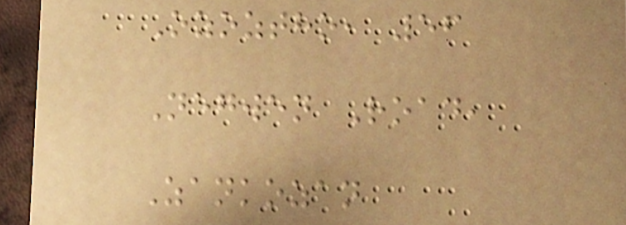Ozoztho, 56
Negwen Road,
Zankozan
